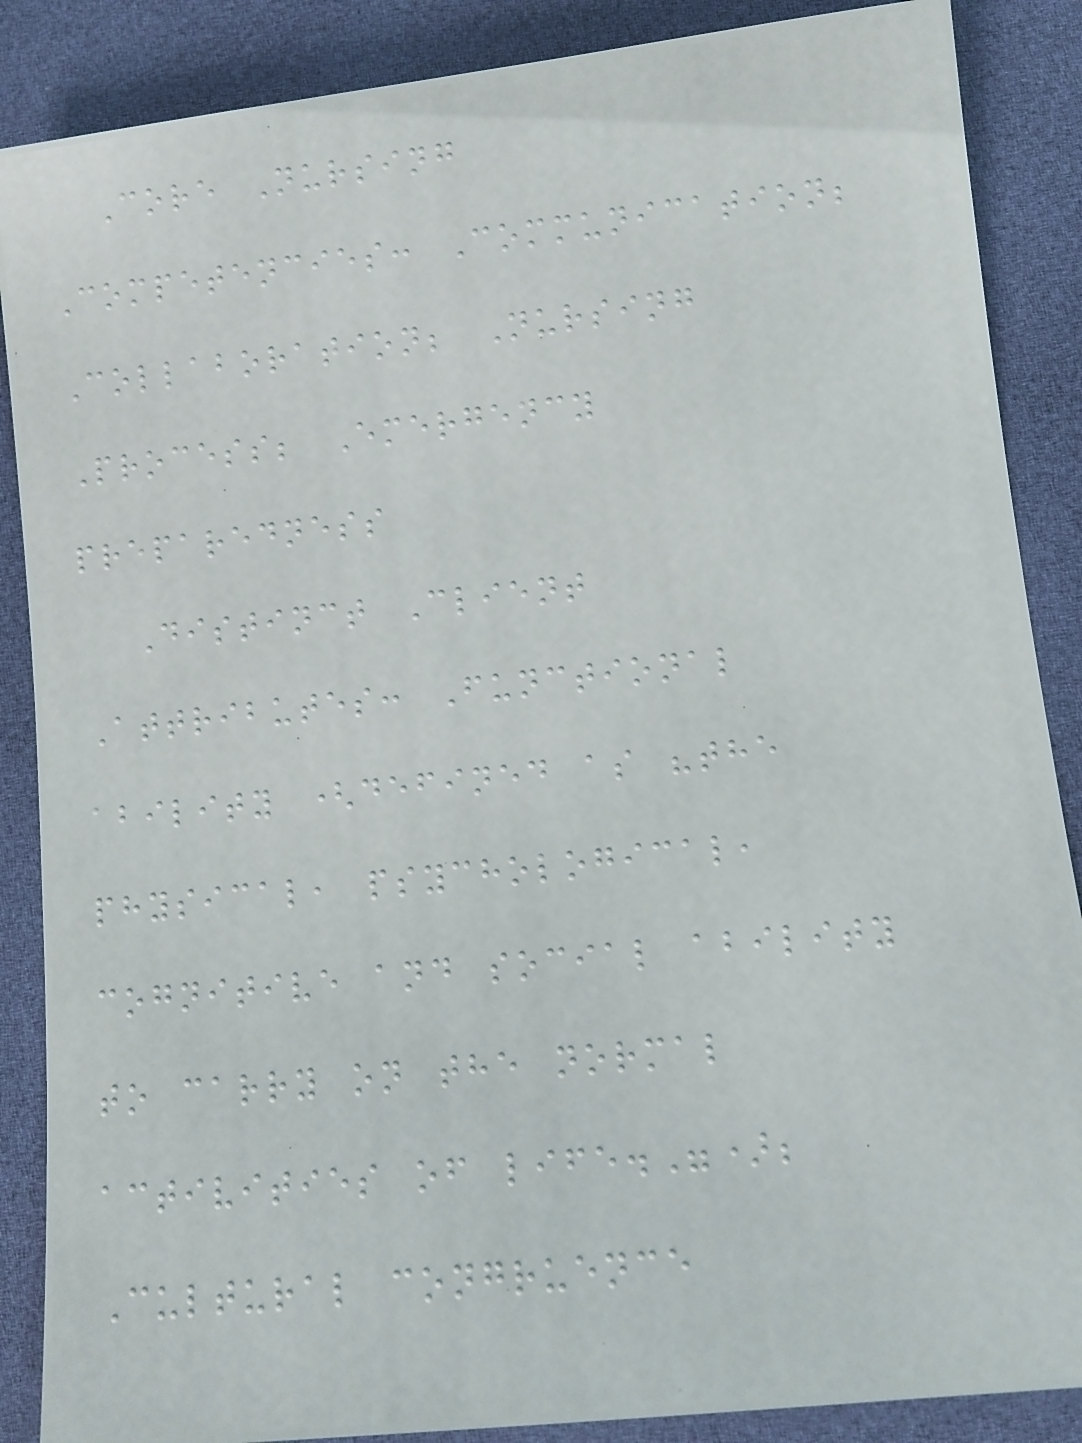Core Nursing
Competencies: Communication;
Collaboration; Nursing
Process; Emergency
preparedness
Distinct Client
Attributes: Functional
ability (defined as "the
physical, psychological,
cognitive and social ability
to carry on the normal
activities of life.");
Cultural congruence
